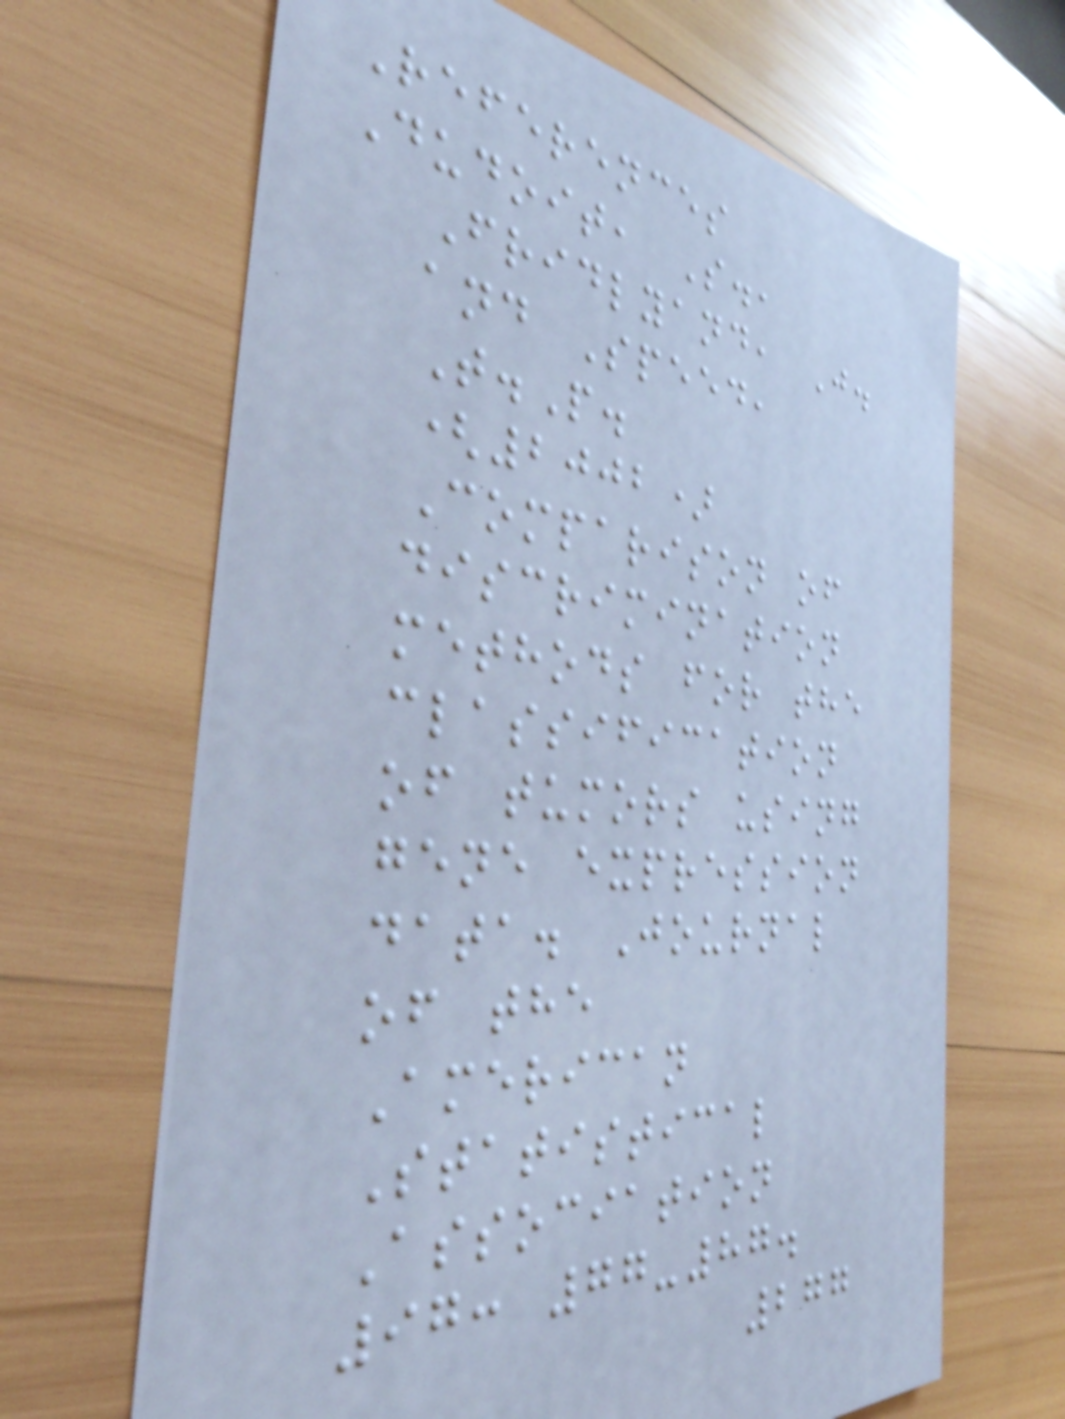References
Dudoit, S.,
Fridlyand, J.
and Speed,
T.P.
(2002)
Comparison of
discrimination
methods for the
classification
of tumors using
gene expression
data. Journal
of the
American
Statistical
Association
97: 77-87.
277
